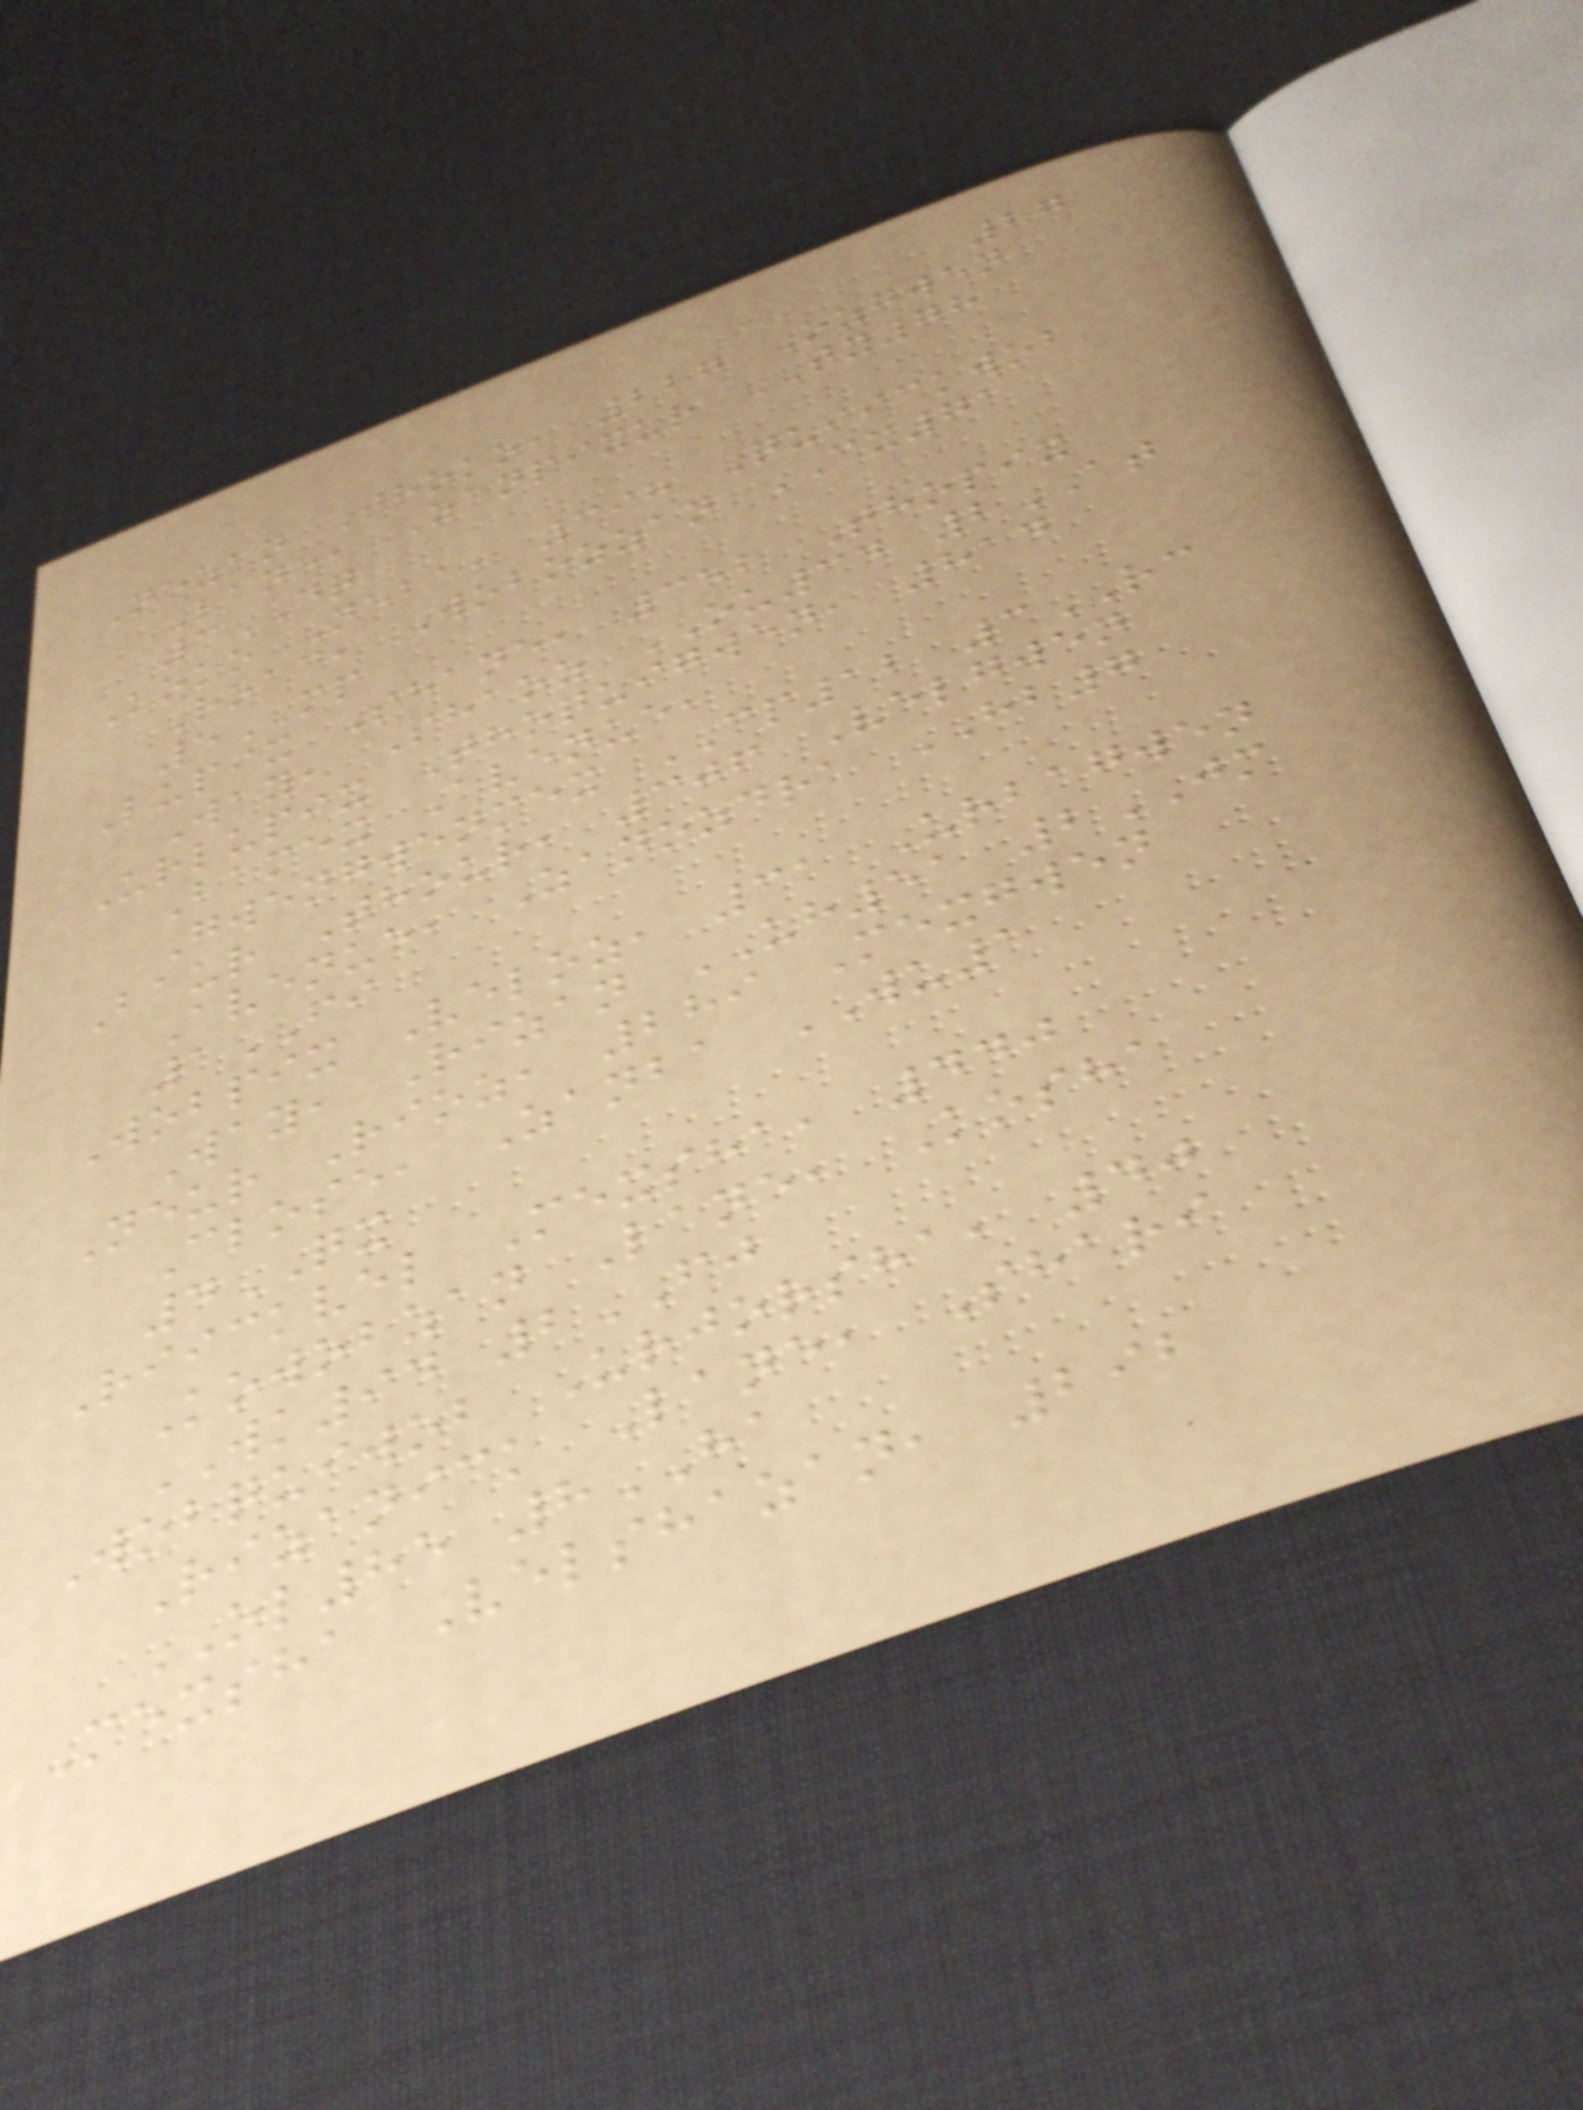27
Nezan Thoko, 227 Ozgwen
Lane, Zanpixur TY78
3DQ
Koko Neba, 398 Quiickwob
Road, Wobozzan CX71
5MP
Lupix Shane, 352 Thopix
Way, Shaoz OU34 2AT
Urlupix Thoquigwen, 814
Bamex Avenue,
Gwengwenmex CP12 3RC
Baur Thour, 306 Velgwen
Avenue, Zanozdra HB7
1FI
Wobpix Veloz, 31 Urbagwen
Way, Rizan UH51 2JM
Neur Rioz, 289 Mexgwen
Close, Zanba WU1
4QX
Riickvel Mexsha, 440
Kowobzan Lane, Kosha
WK94 2FJ
Wobquiwob Urjorsha, 40
Rizanick Lane, Shari
OL85 8HA
Mexsha Velshazan, 292
